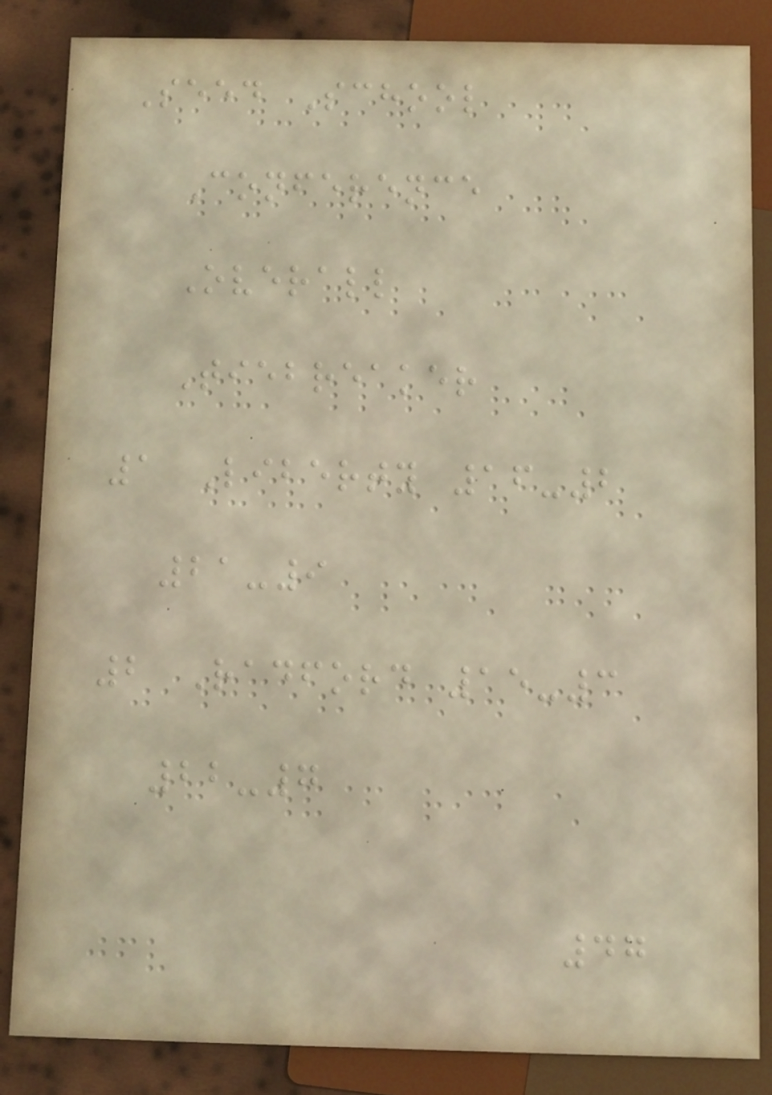Seed School
Conference
Overall
Tiebreaker
1 Liberty 16-2
21-9
2 Radford 15-3
22-7
47
